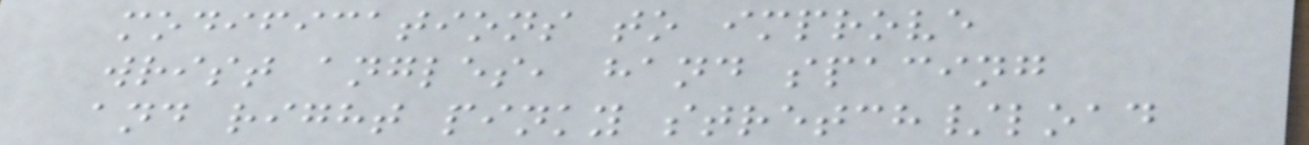modifications to improve
wrist angles, hand spacing
and right pinky stretch/load
